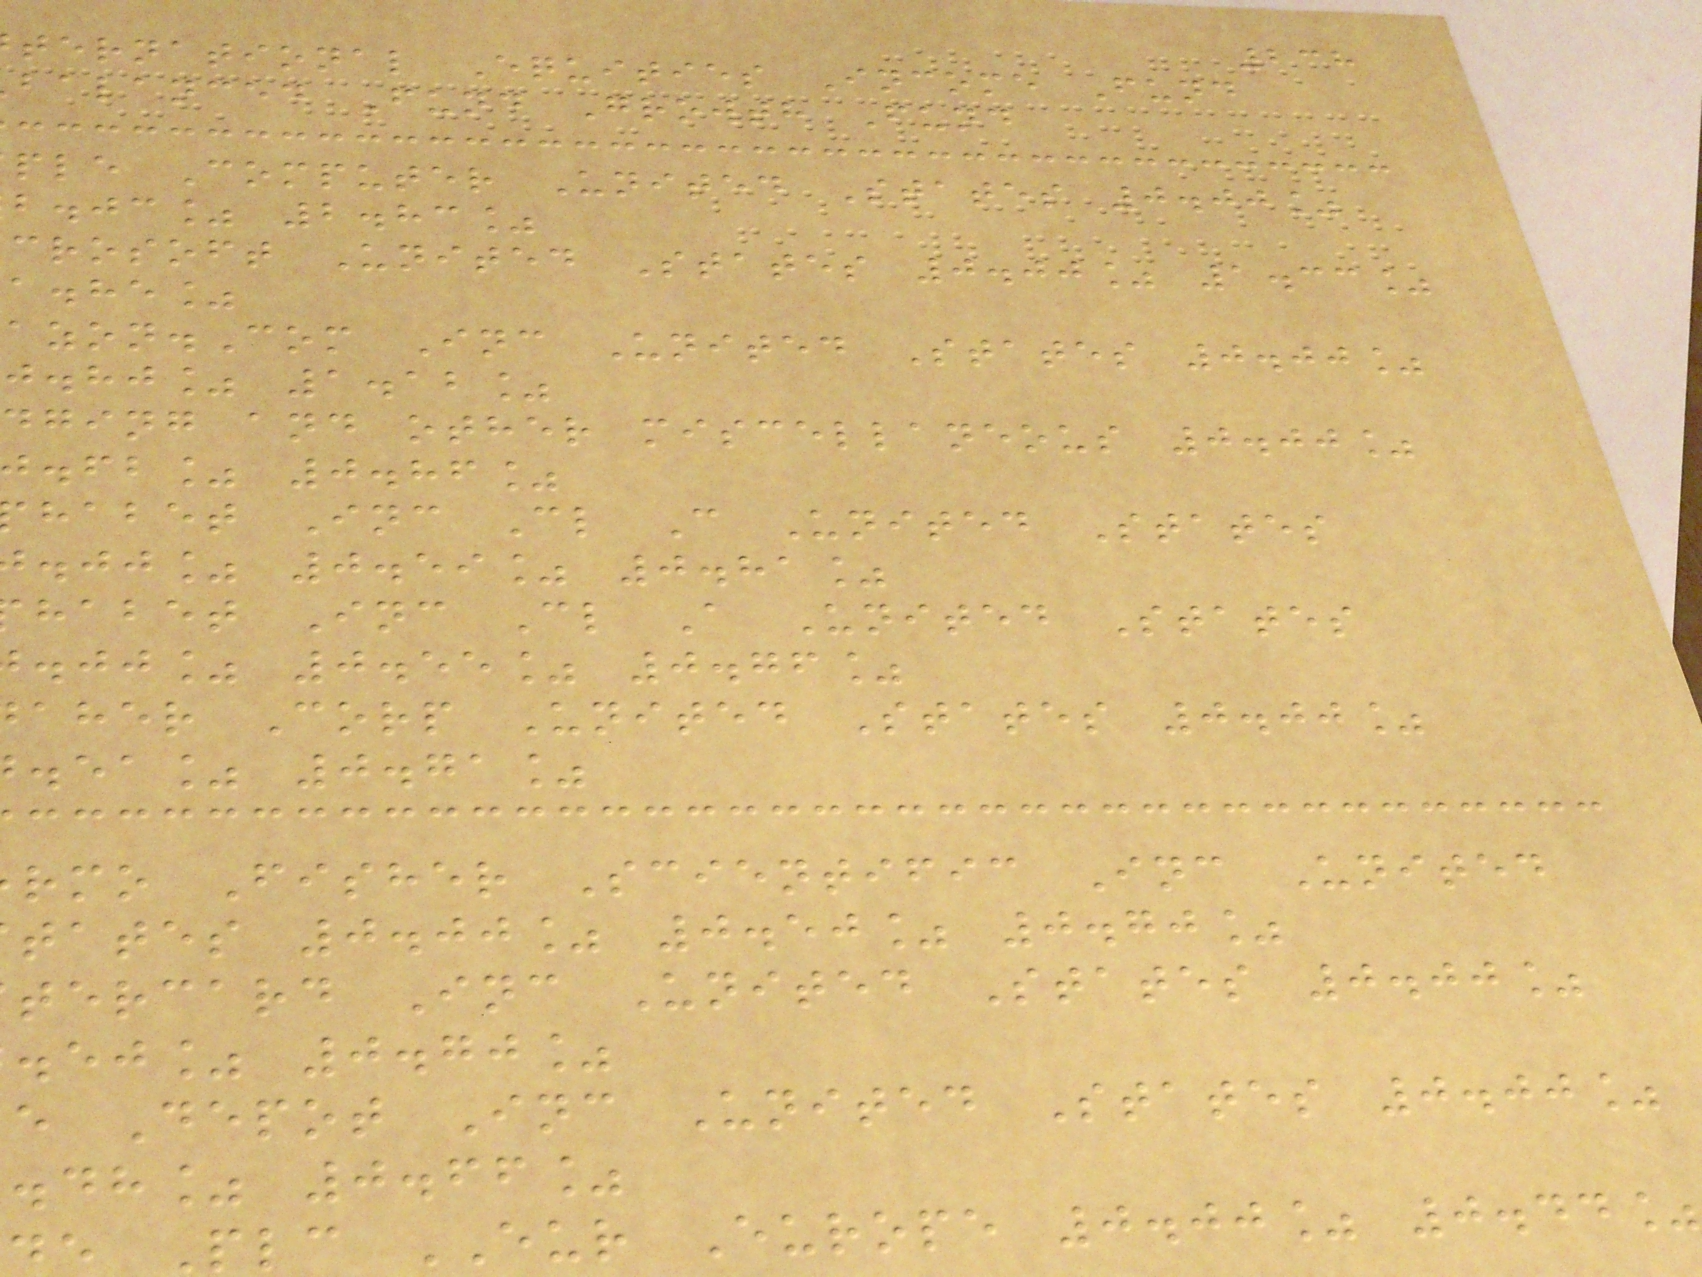238
ternational Equities Income Fund
balanced Fund Growth Fund
ple Computer United States 0.00%
b.jc% 2.83%
crosoft United States 0.00% 1.33%
a.he%
azon.Com Inc United States 0.00%
j.hj% 1.12%
dging and other miscellaneous 0.00%
.fb% 0.86%
habet Inc Cl C United States
.jj% 0.59% 0.81%
habet Inc Cl A United States
.jj% 0.55% 0.76%
aher Corp United States 0.00%
.ea% 0.71%
rmo Fisher Scientific Inc United
tates 0.00% 0.50% 0.70%
tercard Inc United States 0.00%
.ej% 0.70%
e Depot Inc United States 0.00%
.dh% 0.66%
Plc EUR Europe 0.00% 0.44%
